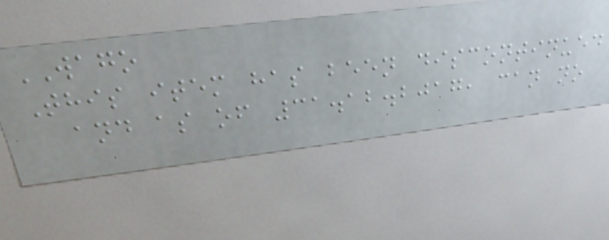WAGO
This item has been discontinued
and as of 31.12.2017, can no
